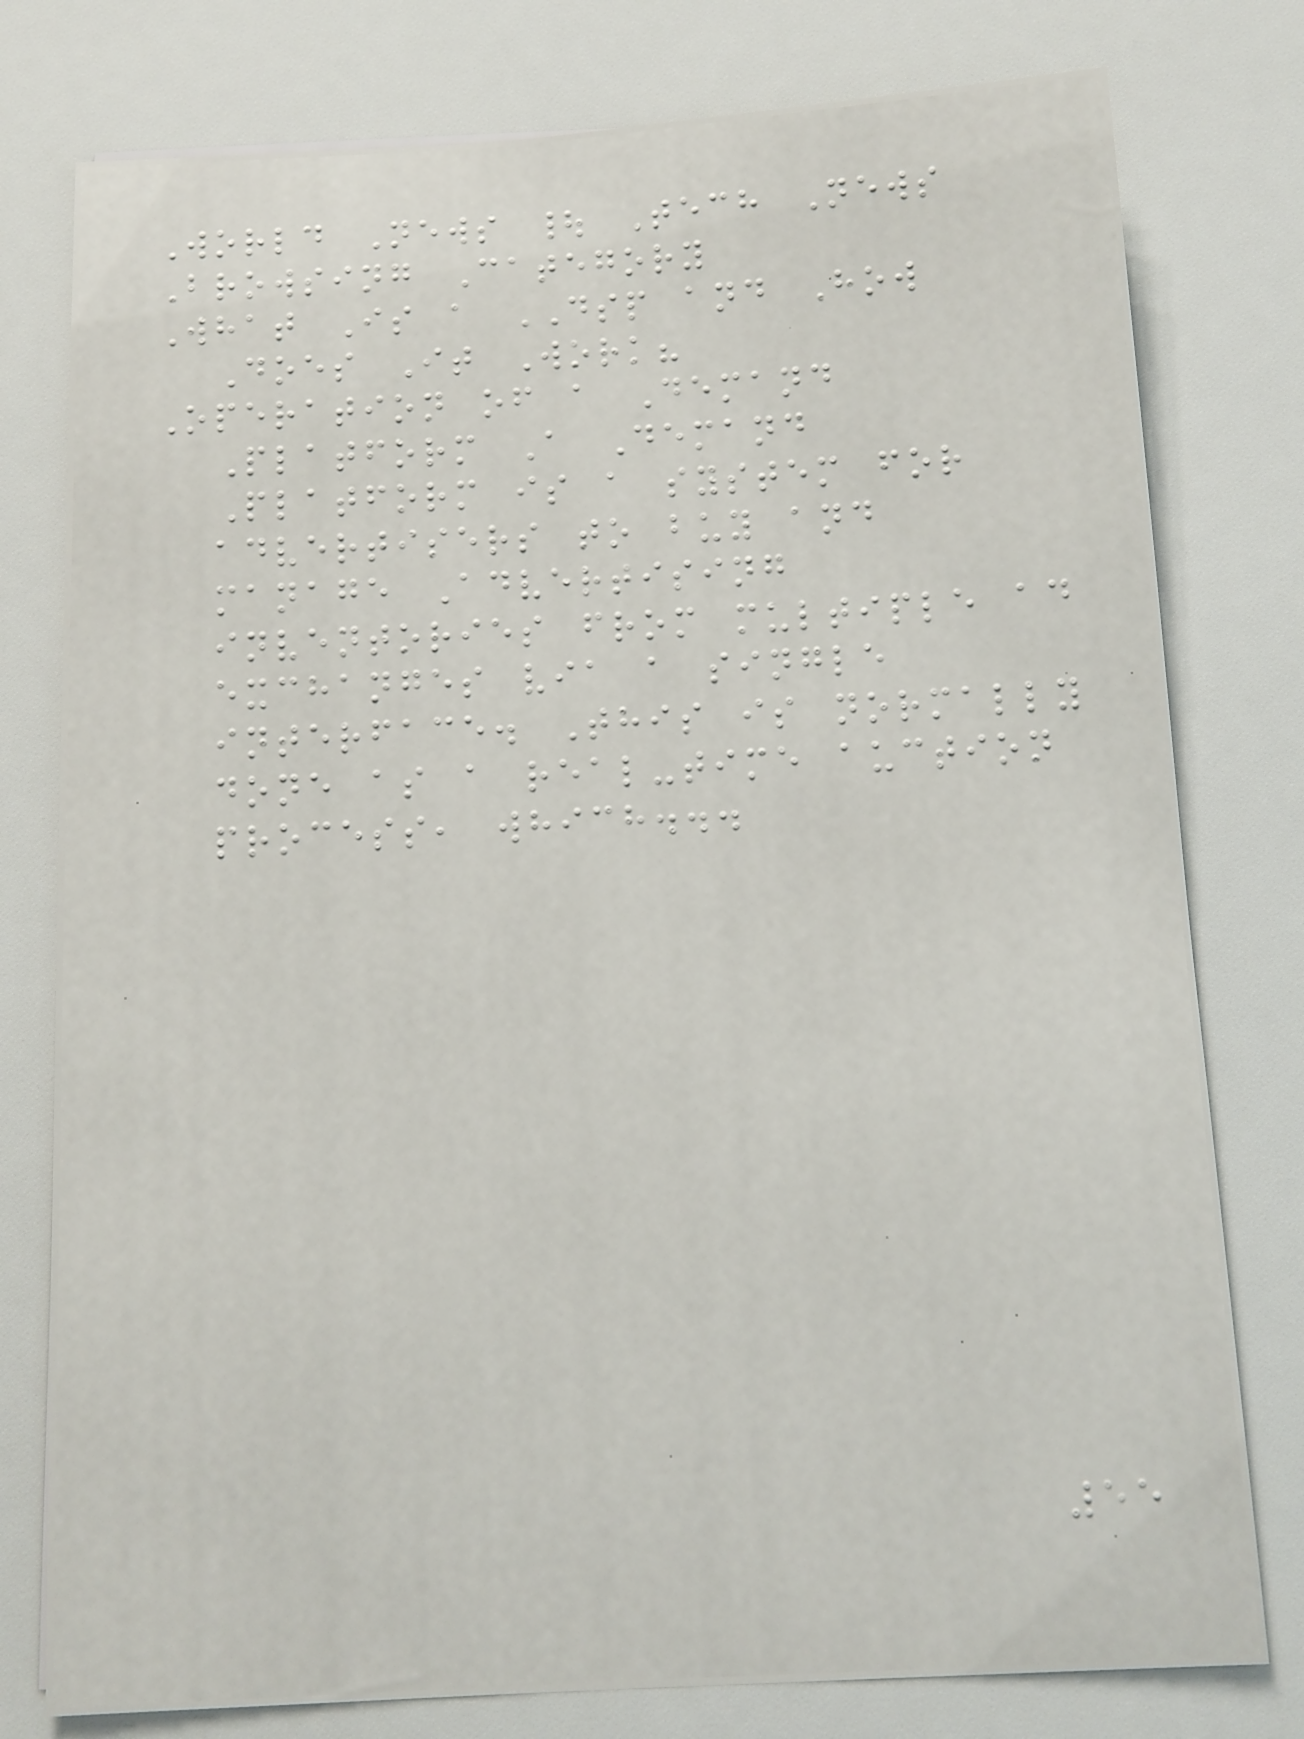World News | Tech News
Browsing Category
What Is a DSP and How
Does It Work?
Operation of a Demand
Platform A Demand
Platform is a system for
advertisers to buy and
manage Advertising
inventories from multiple ad
exchanges via a single
interface. This is normally
done as a real-time auction
process, which...
55
